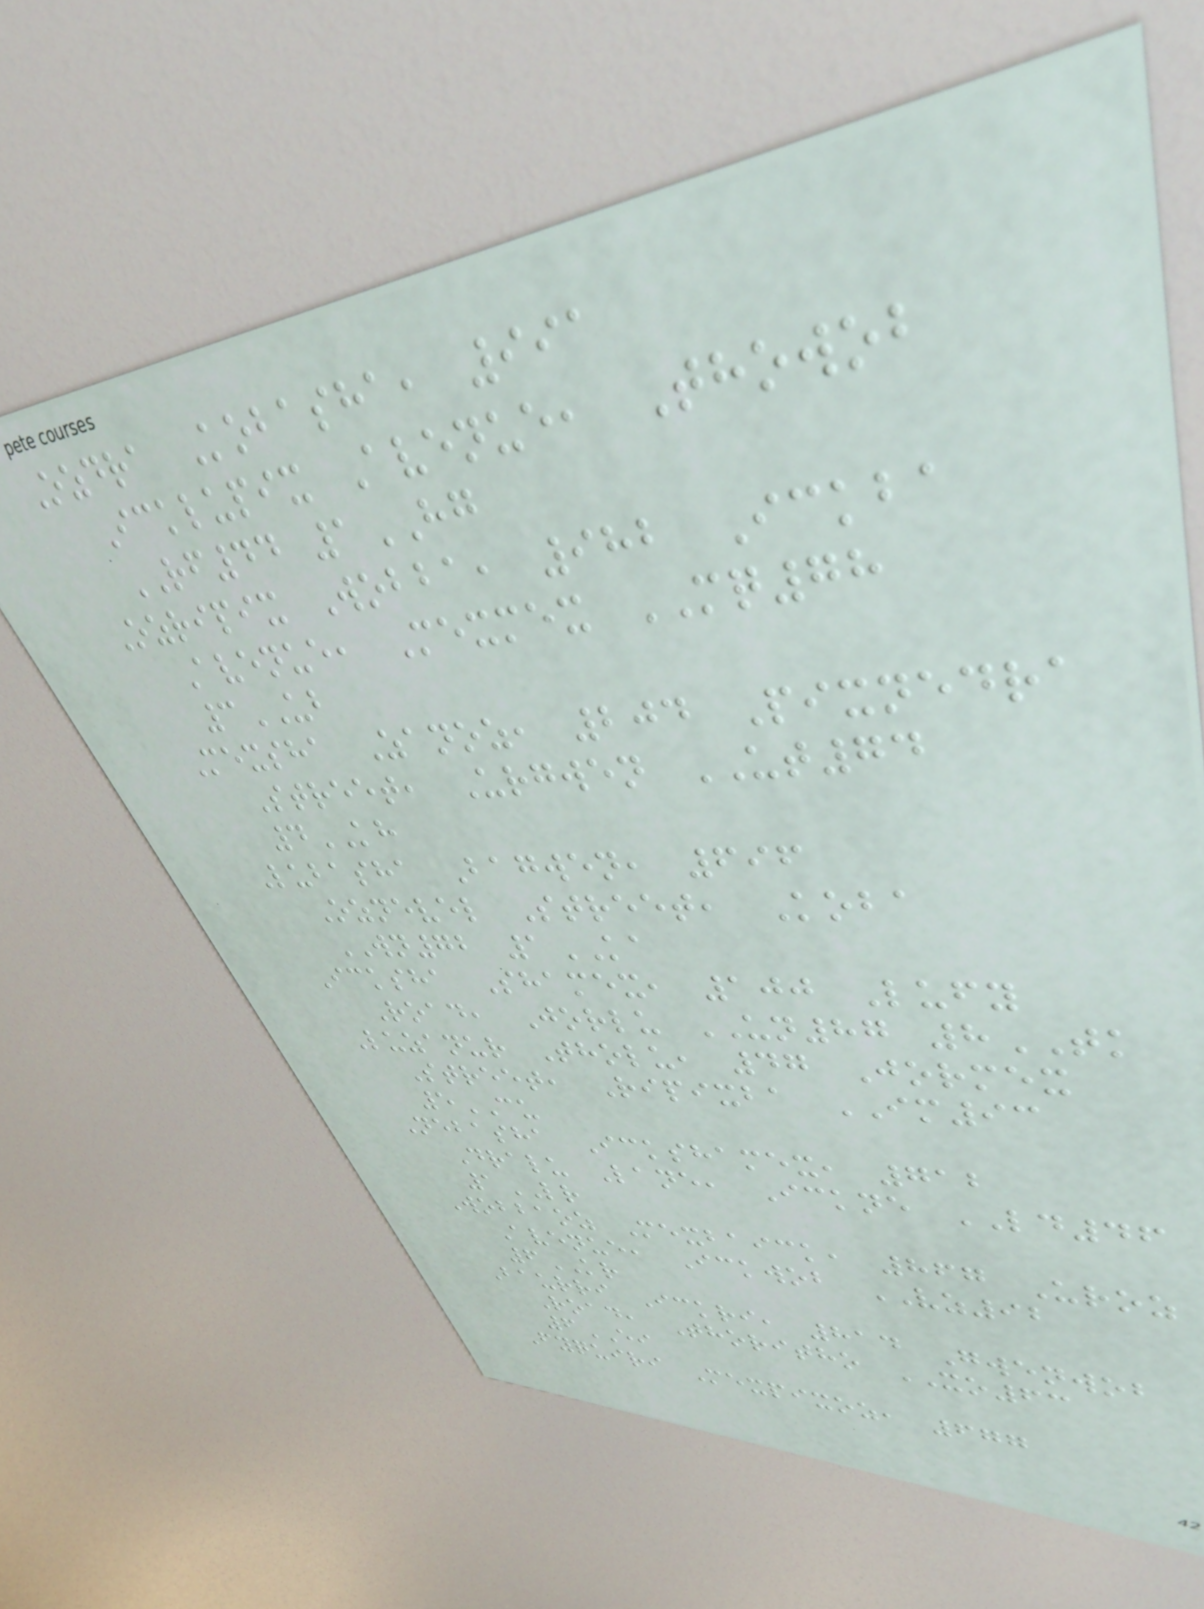Ozdra Kobasha, 991
Icklupix Avenue, Thowob
RF44 1HG
Ozripix Wobba, 982 Ickba
Avenue, Mexmex MQ78
3UB
Mexsha Zanoz, 204 Pixnedra
Street, Urgwen UT74
4KH
Lubasha Bagwen, 696
Oznevel Street, Koba
WN72 1KA
Icksha Shamex, 100 Lufy
Road, Jorlu UN87 8TK
Luzanur Tholu, 47 Jormex
Street, Ripixba IM93
5CU
Nebasha Ickshamex, 712
Dralu Lane, Ickne LD46
1LR
Wobbaoz Mexbaick, 867 Uroz
Avenue, Ickwob VZ92
6KR
Baurri Ickri, 814 Gwenwob
Road, Thoritho XO63
6EI
Fyquiri Mexpixoz, 677
